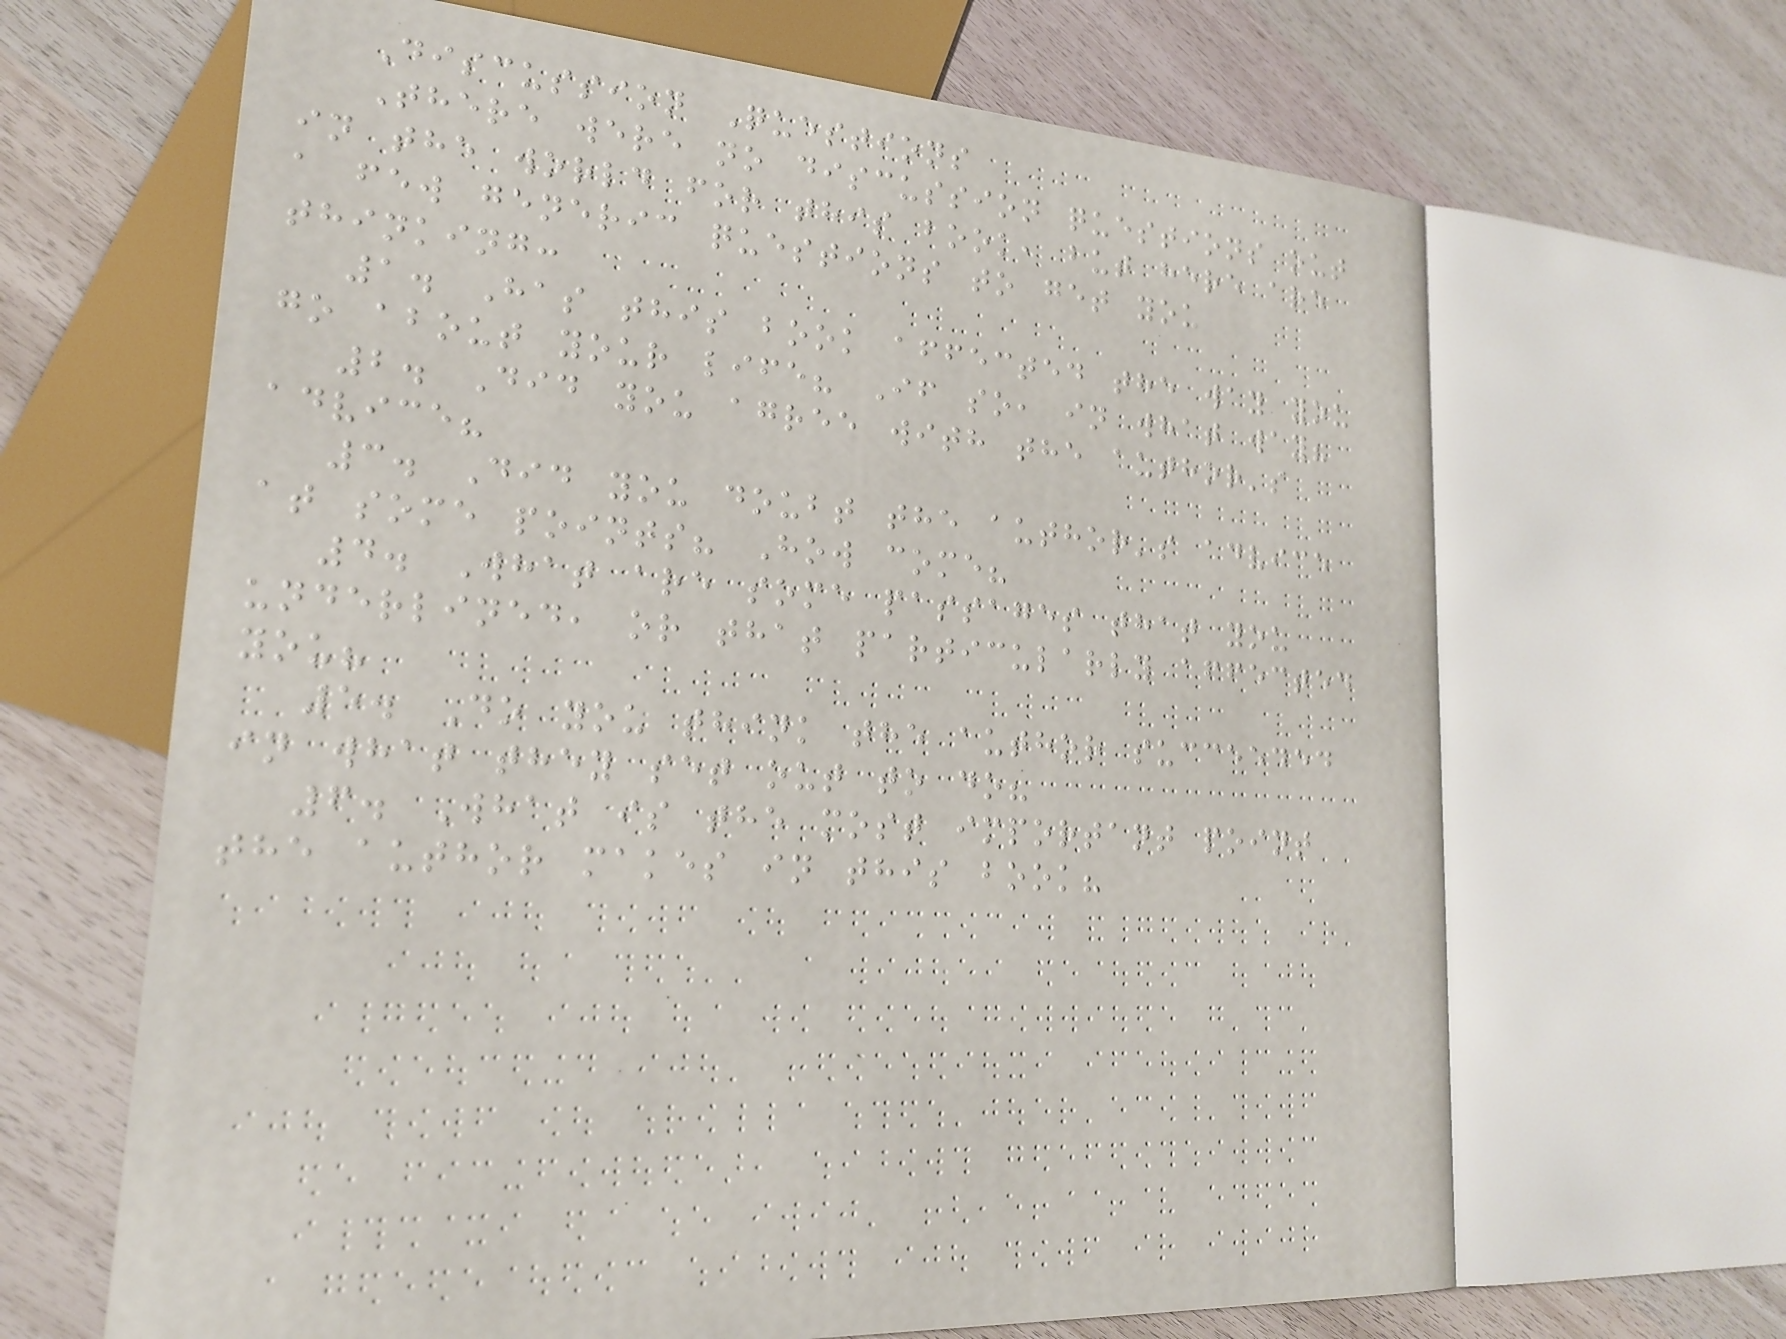Discussion Questions
There were no discussion questions out
in the world for this book, but here are
a few generic questions to get you
thinking:
1. Has this book affected the way you
go about your life? If so, in what way?
2. Did you agree with the author's
advice?
3. Did you doubt the author's advice
at some points? How come?
4. What are some passages that you
underlined, or that particularly affected
you?
5. Do you think the author succeeded
in what they set out to do?
6. What is the most important point
the author makes in this book?
